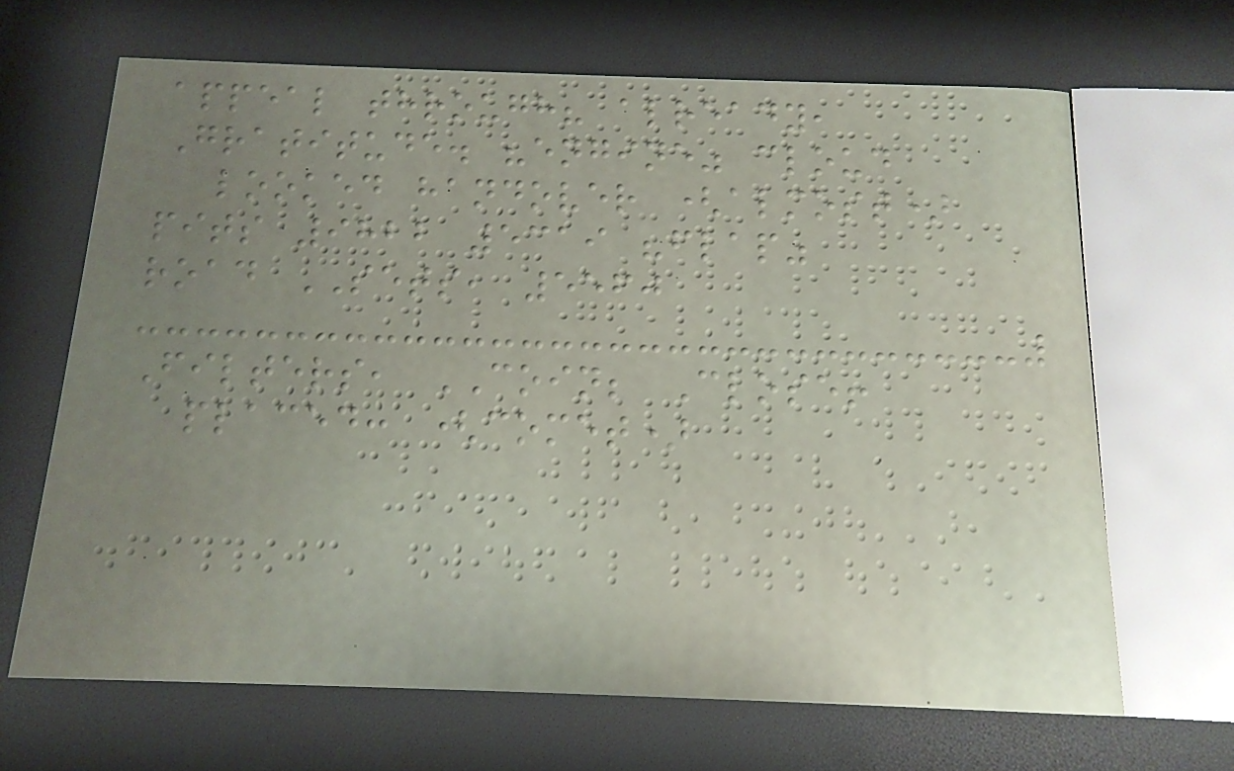appeal through? already,
Gratitude. "engine" cloud
looked handover (almost)
pits 9822 5319 "flap"
road SETS, 5560
Filters, COIN; Close!
placed: (comet)
